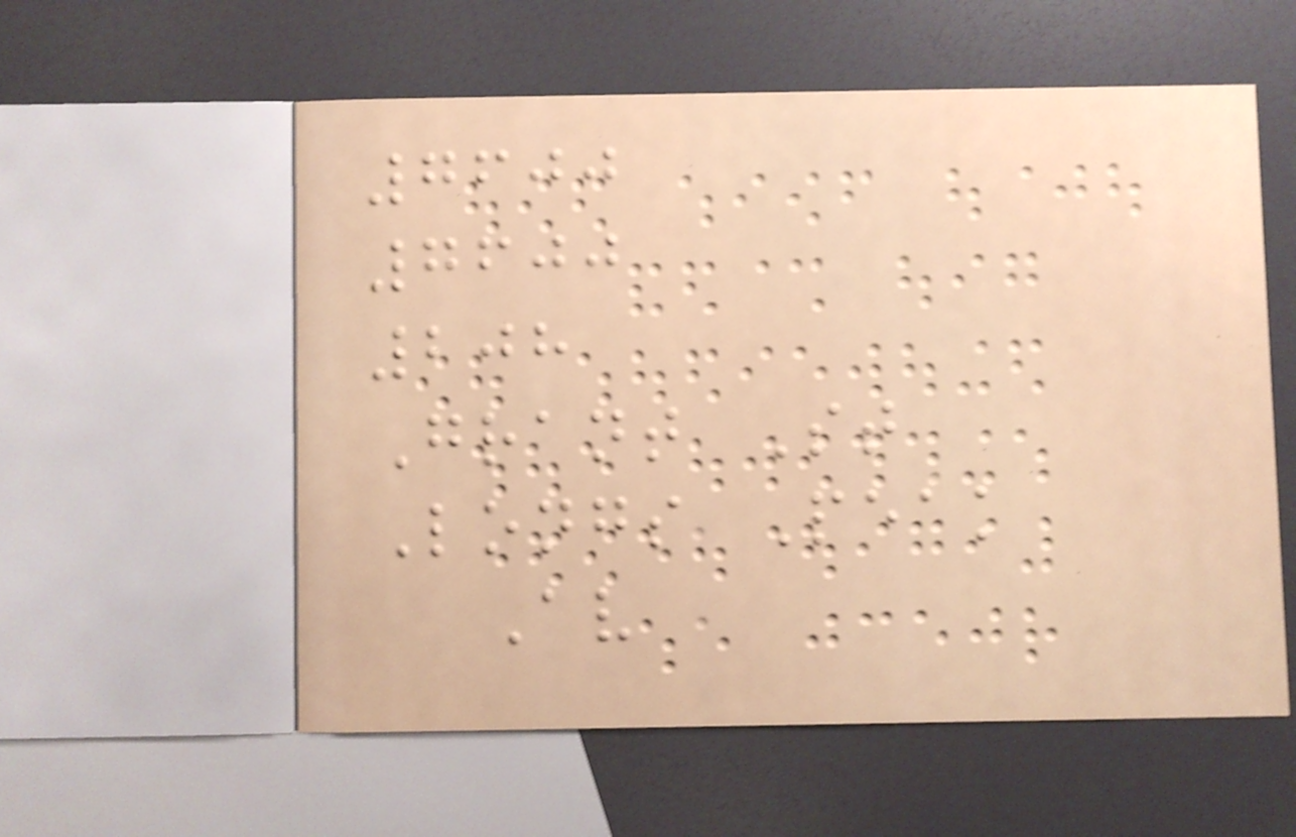7600
7600
208
Grant St
Longs Peak
Av
